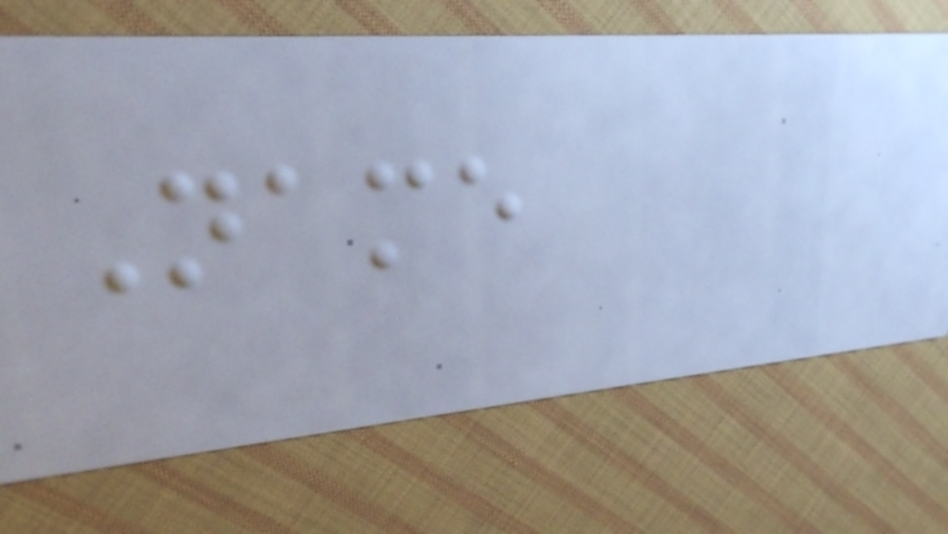Name
